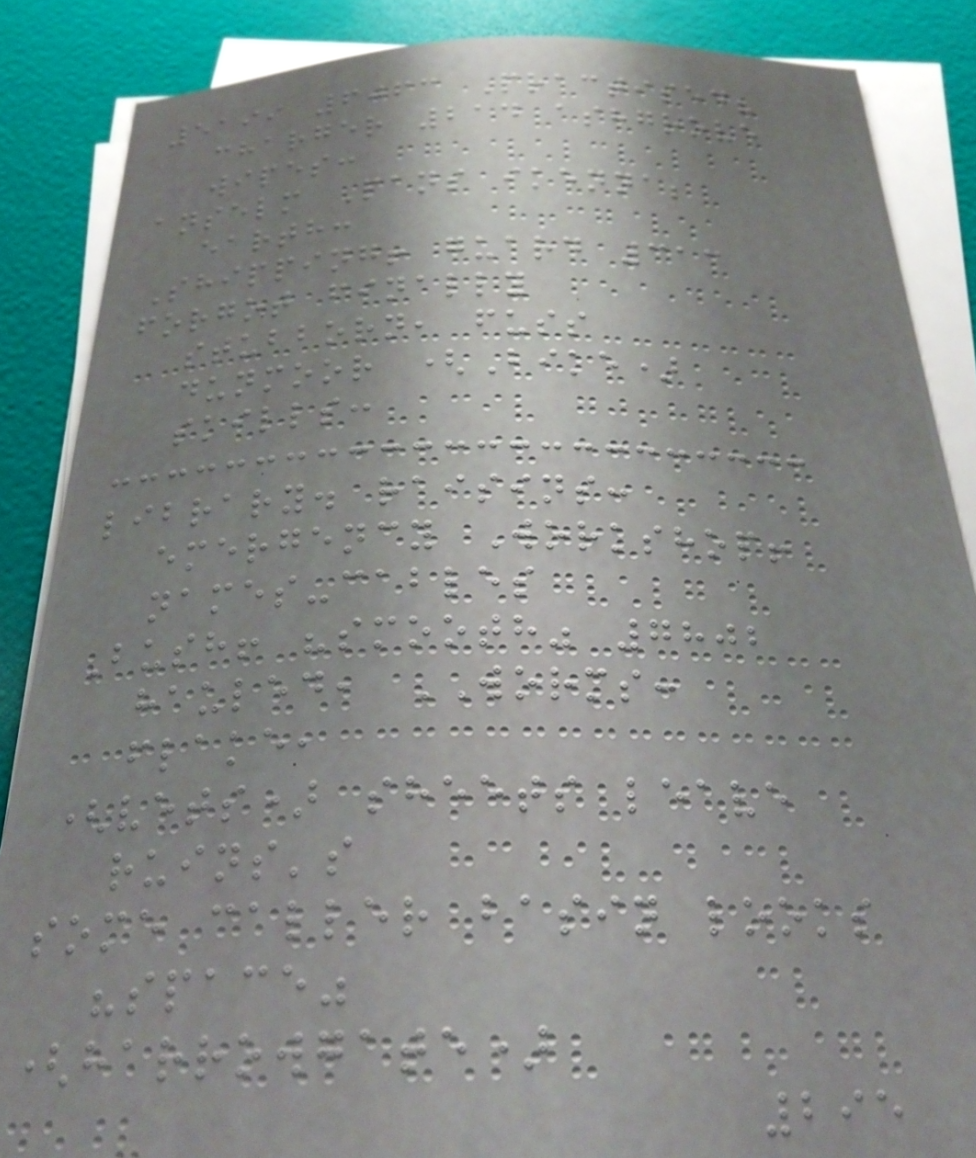5199 6063 Practised?
charger 214 ashgrove
wipes:
anselm Pans ikenna;
earth:
Shipping! guard 313
forgot finally
stubborn, fuss
dunmoor (Bike)
skills:
library. raisins:
emergency Workshop!
names-cables
Bush! "smooth" 7802
hauled, WORMS:
flake,
(vets) sheets leave
ruins's
some caller basin looks
"space"
(harrowgate)
295
